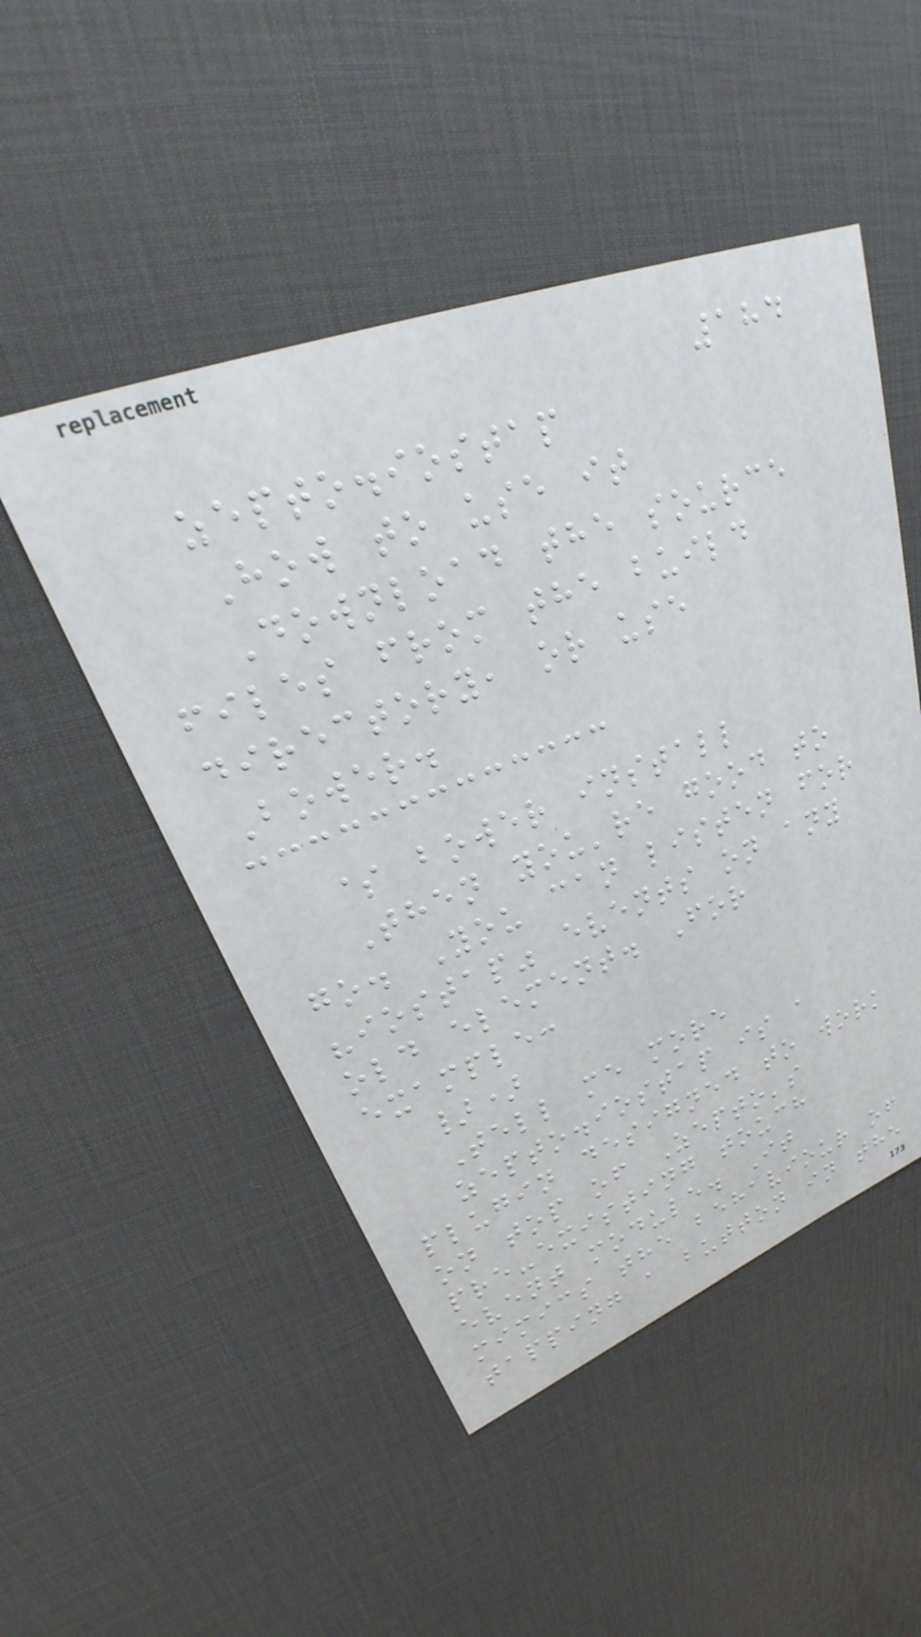184
zepto.iostap
How to use it
Download the source
files from the build
directory, or use
Bower.
$ bower install
Then you're good to
go. You can listen for
"iostap" events on any
old element. For
example:
})
Tell me more
zepto.iostap is a
plugin designed to work
on top of Zepto's
pre-existing touch
event module. It
mimics the behaviour of
tapping a button in the
